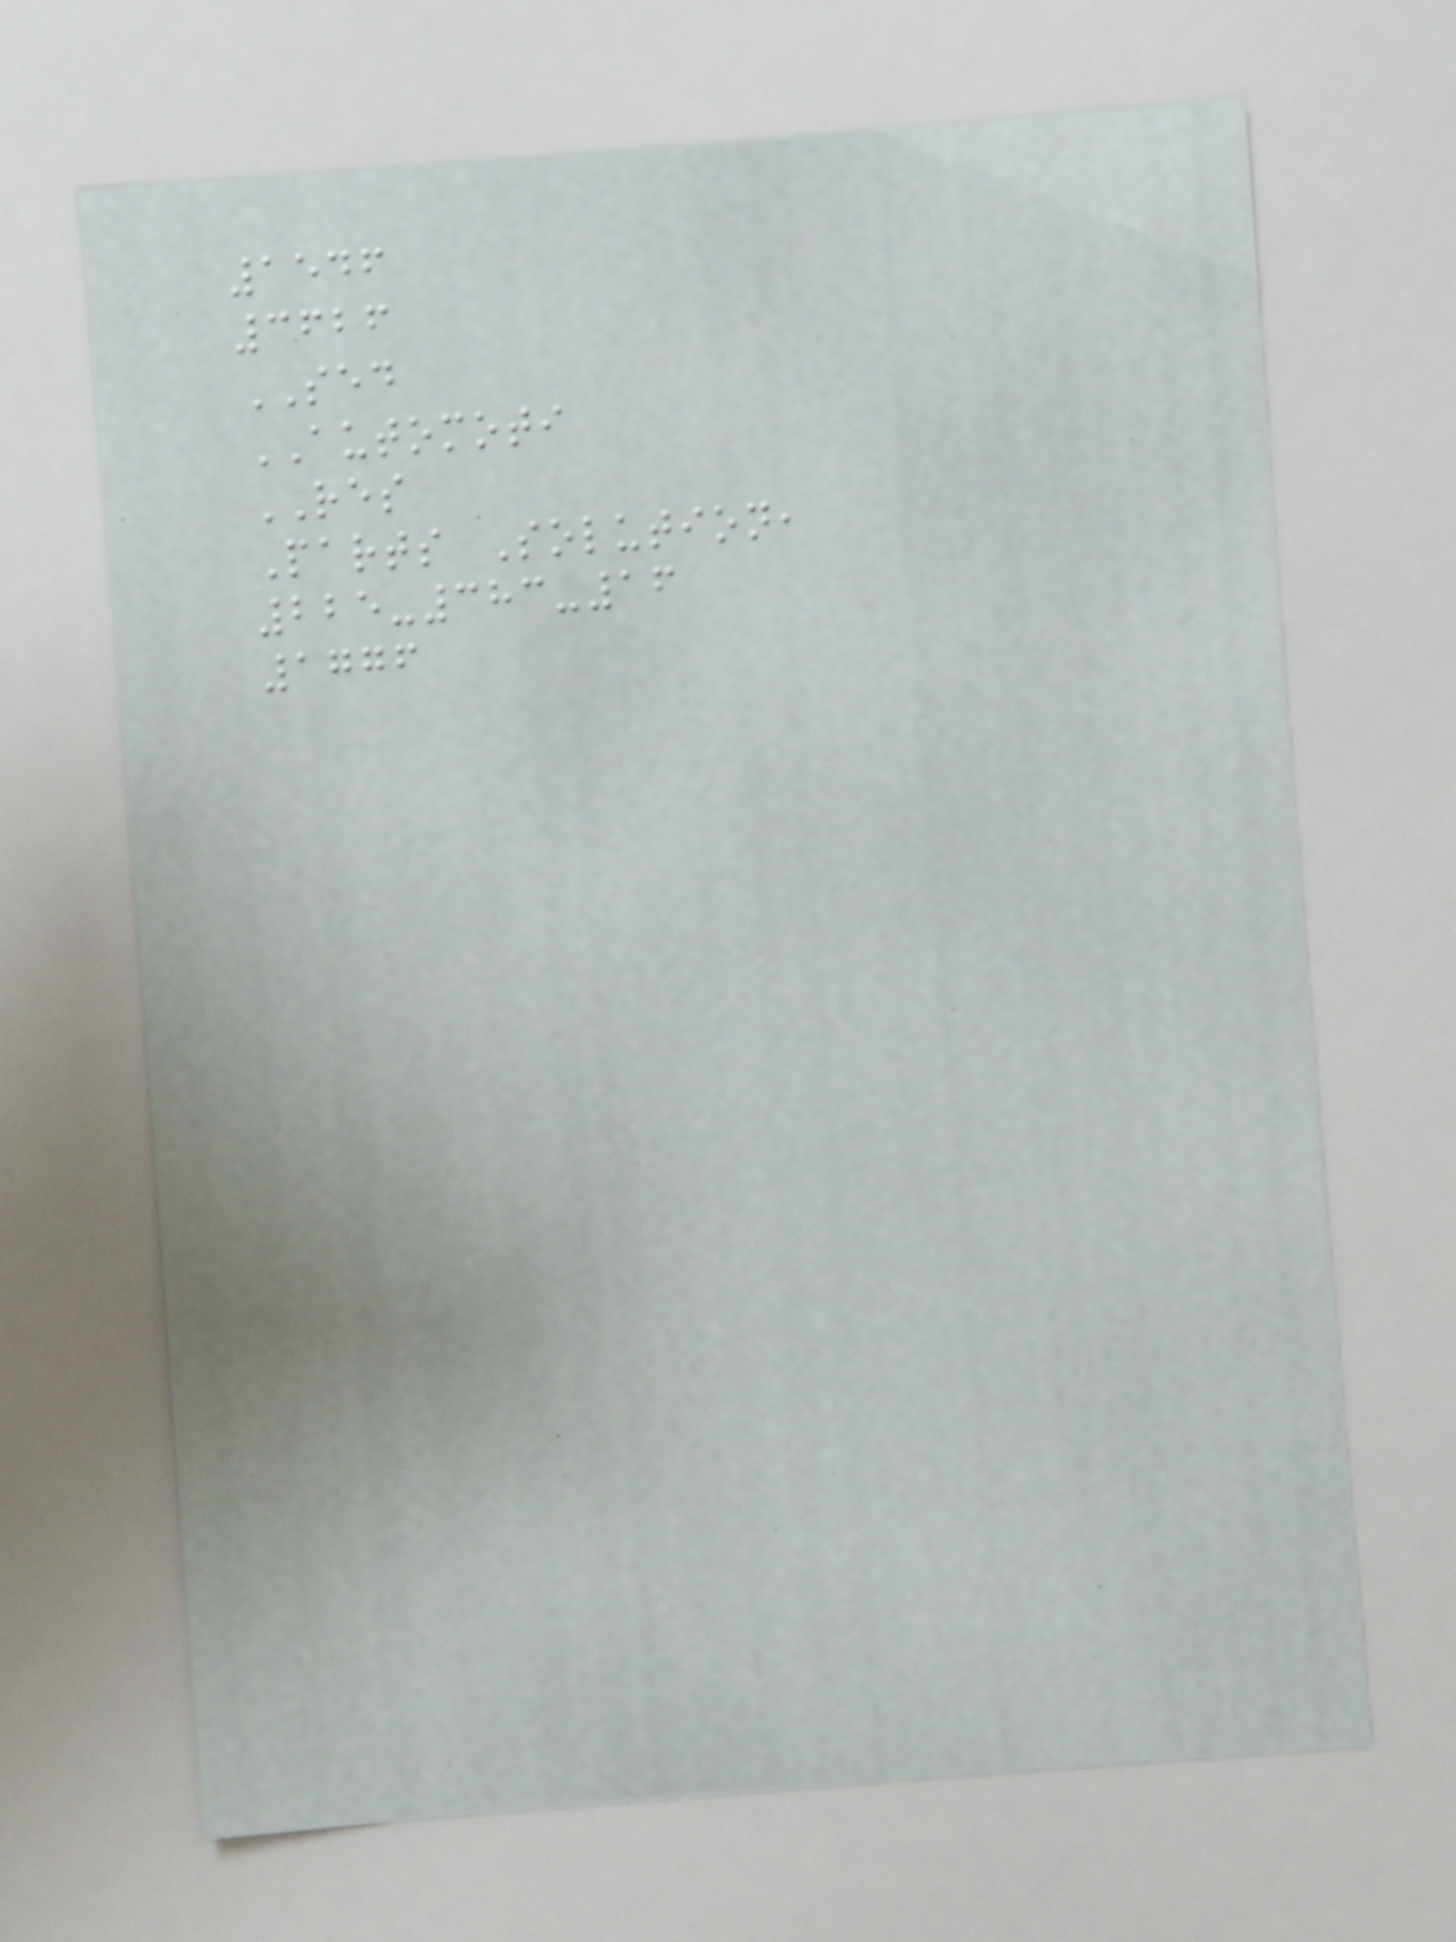1546
3626
SED
AUTOMOTI
RES
Parts Solution,
225-383-16
1776
